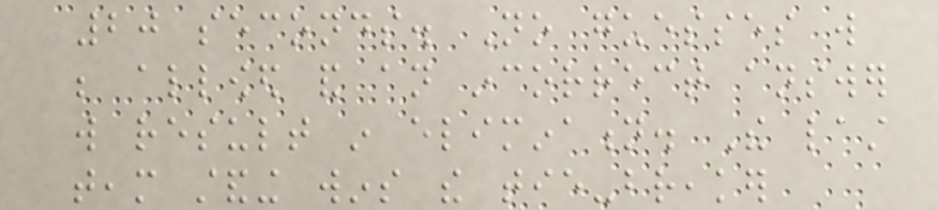20 seconds. No guesses will
be allowed and an incorrect answer
will result in elimination. The last
team standing wins the tie-breaker
